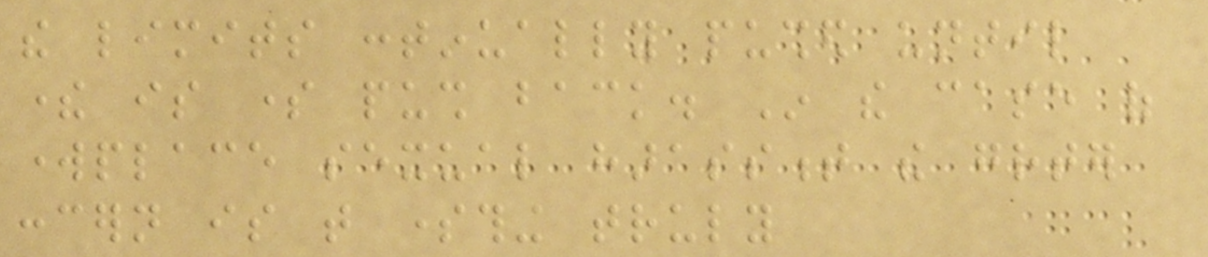the limits continually pushed until
there is some push back. In the case of
workplace sexual harassment the greater
concern is that something truly
